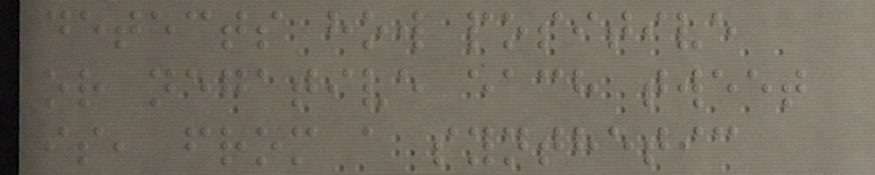detects how positive
or negative each tweet
is, from a synthetic
